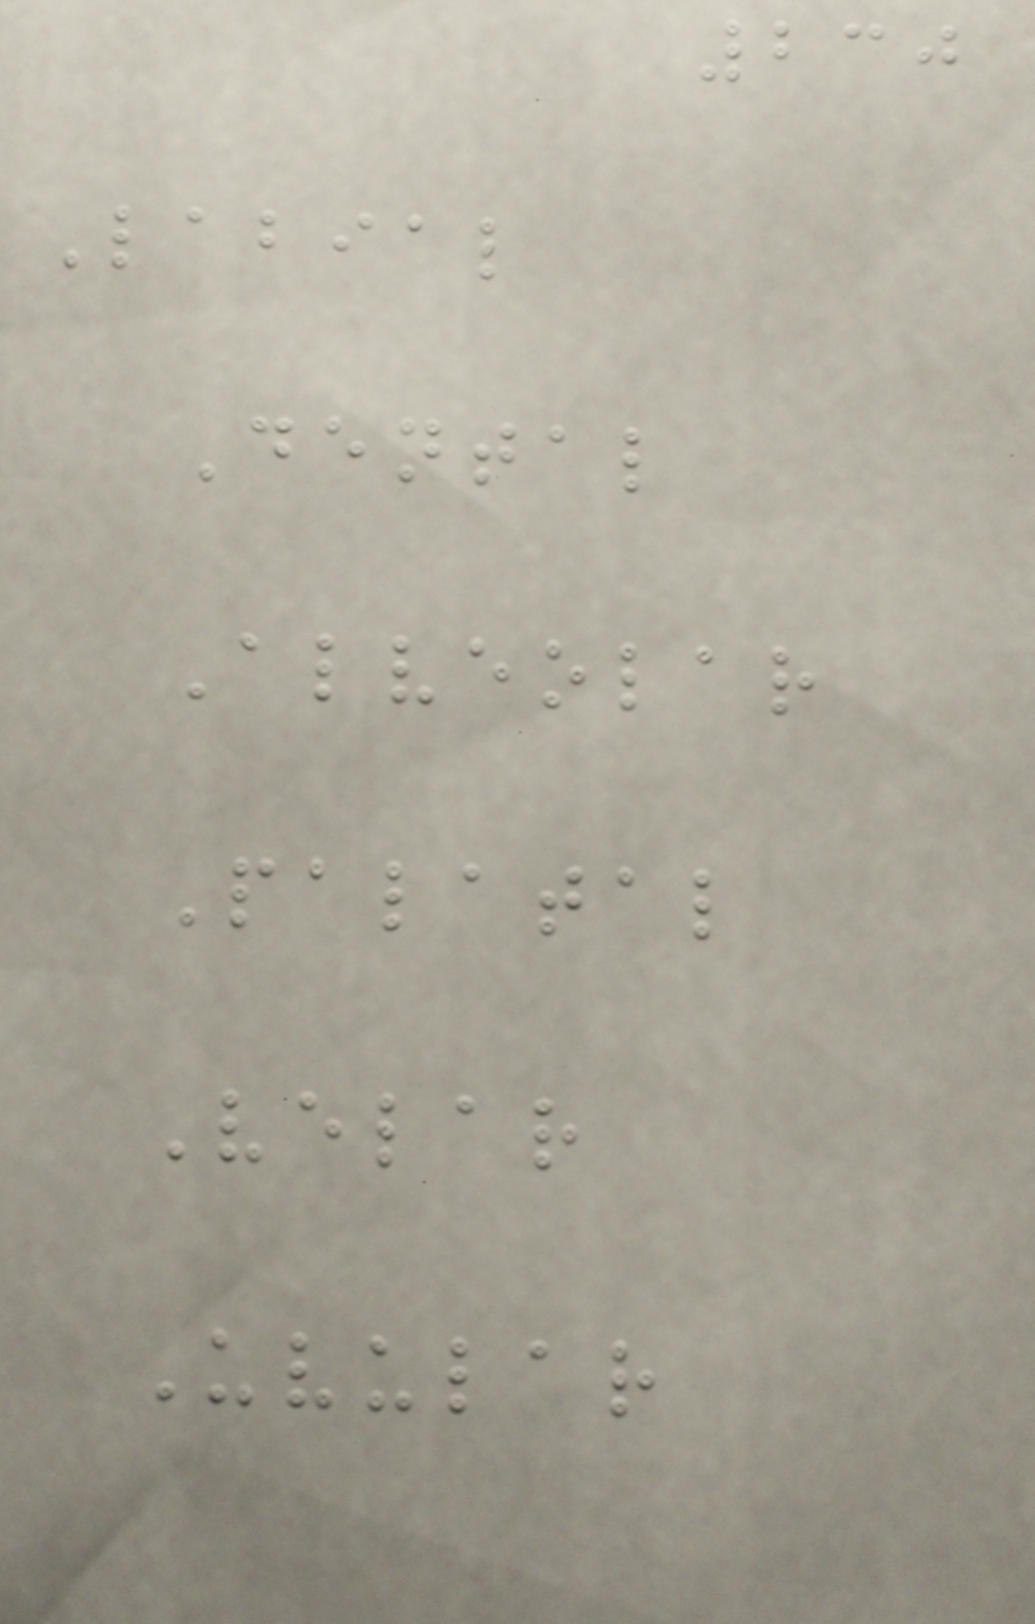230
Labial
Dental
Alveolar
Palatal
Velar
Uvular
